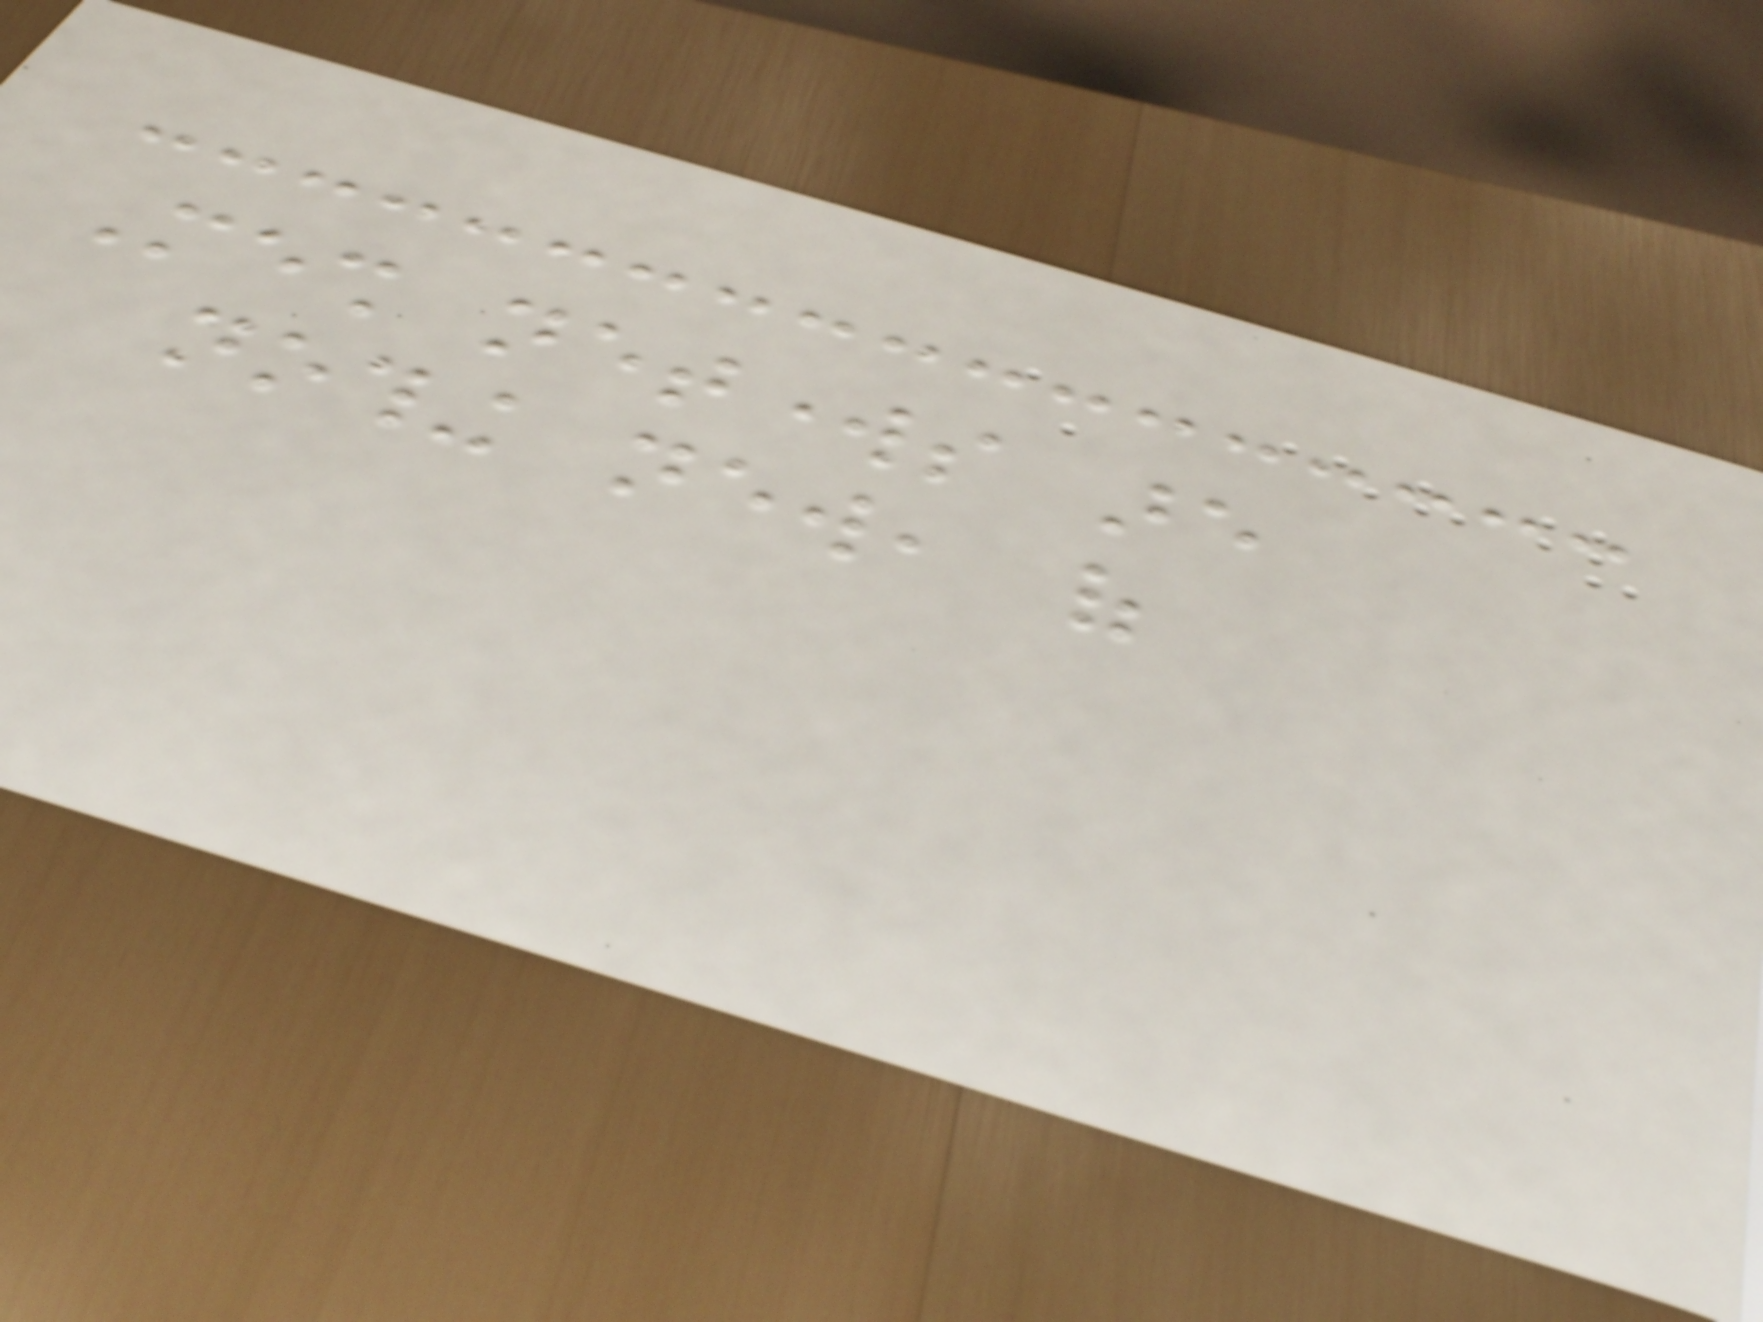Mesh networks are
nothing new, of
